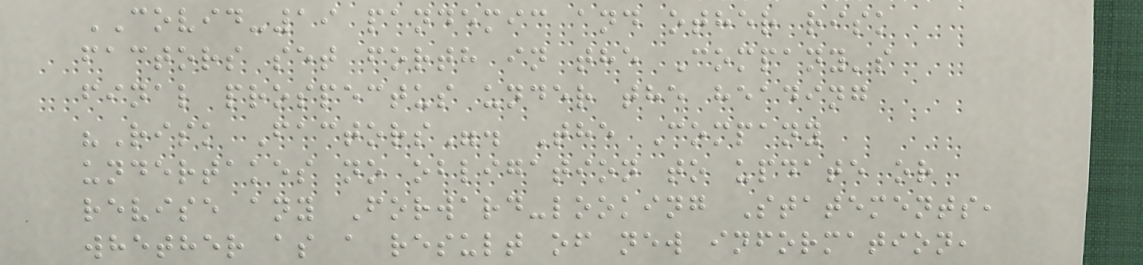COVID-19 pandemic and other risk
factors set forth in the Company's
final prospectus under the heading
"Risk Factors". The Company
undertakes no obligation to update or
revise any Forward-looking Statements,
whether as a result of new information,
